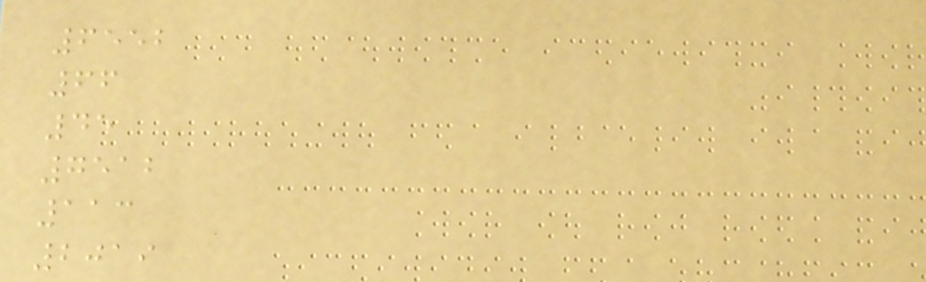6552
66
45
7512
113
2019
